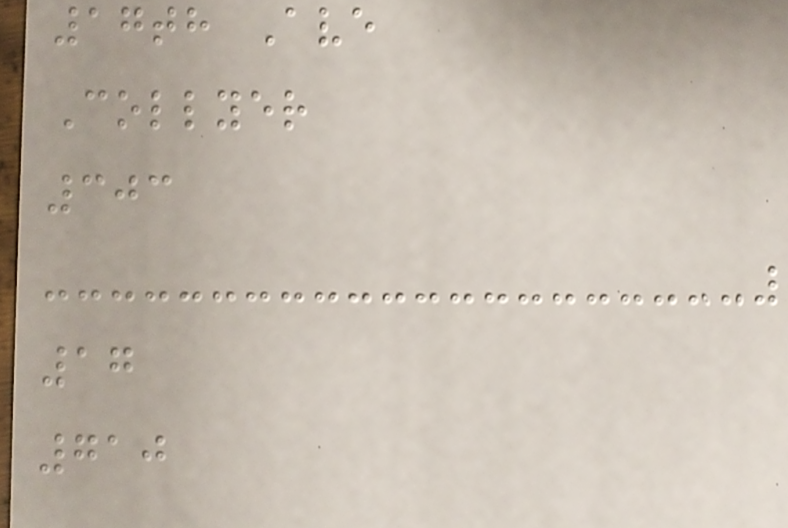17th Ave
Collyer
303
17
710
